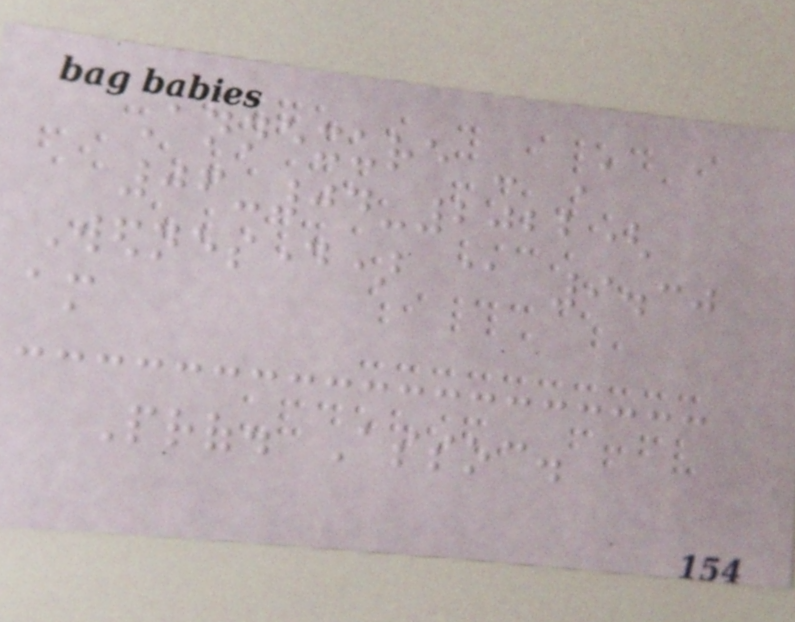Annexure - A
06-04-2022(
Wednesday) @ 9.30
am
Prof. Assoc.
